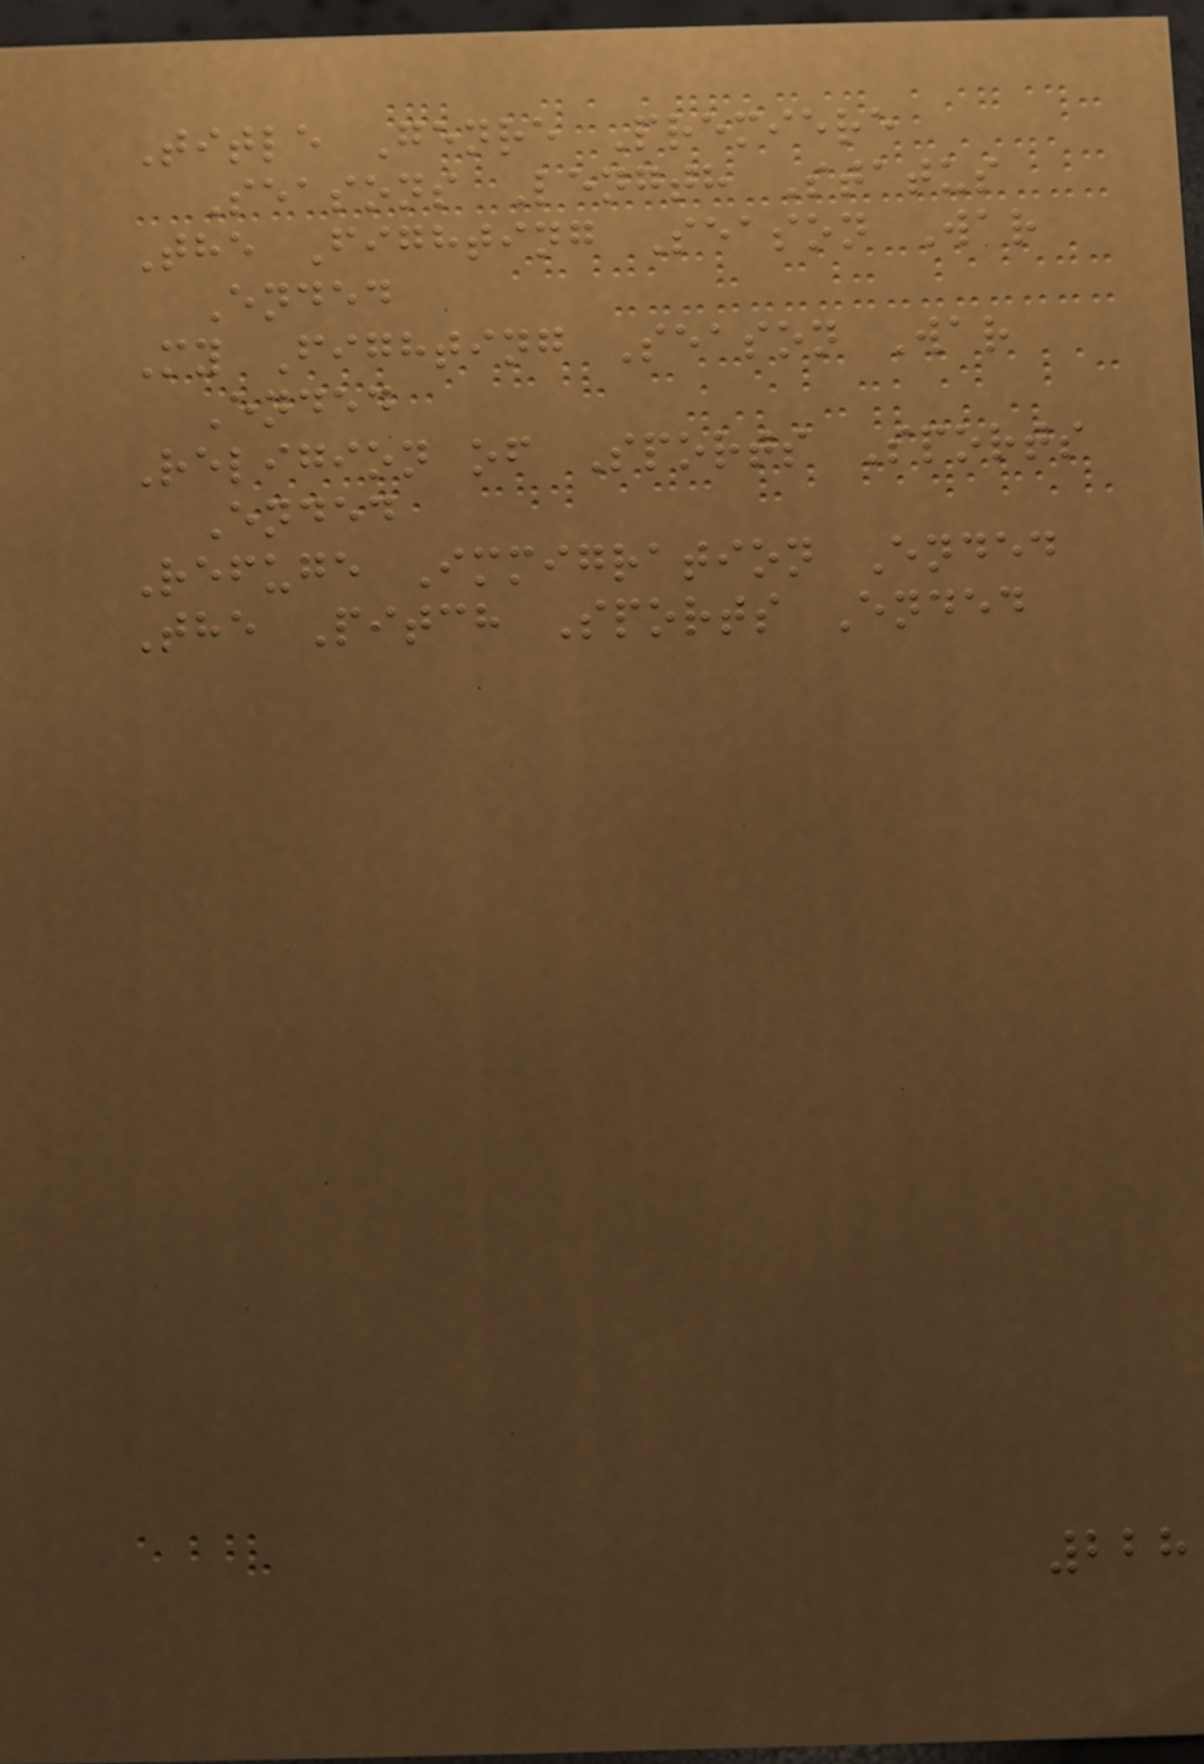Title Genre Premiere
Seasons Length Status
The Fighting Season War
Ended
My Fighting Season War
Ended
Religion of Sports Sports
Ended
Refuge Immigration Ended
The Pitch Sports Ended
228
